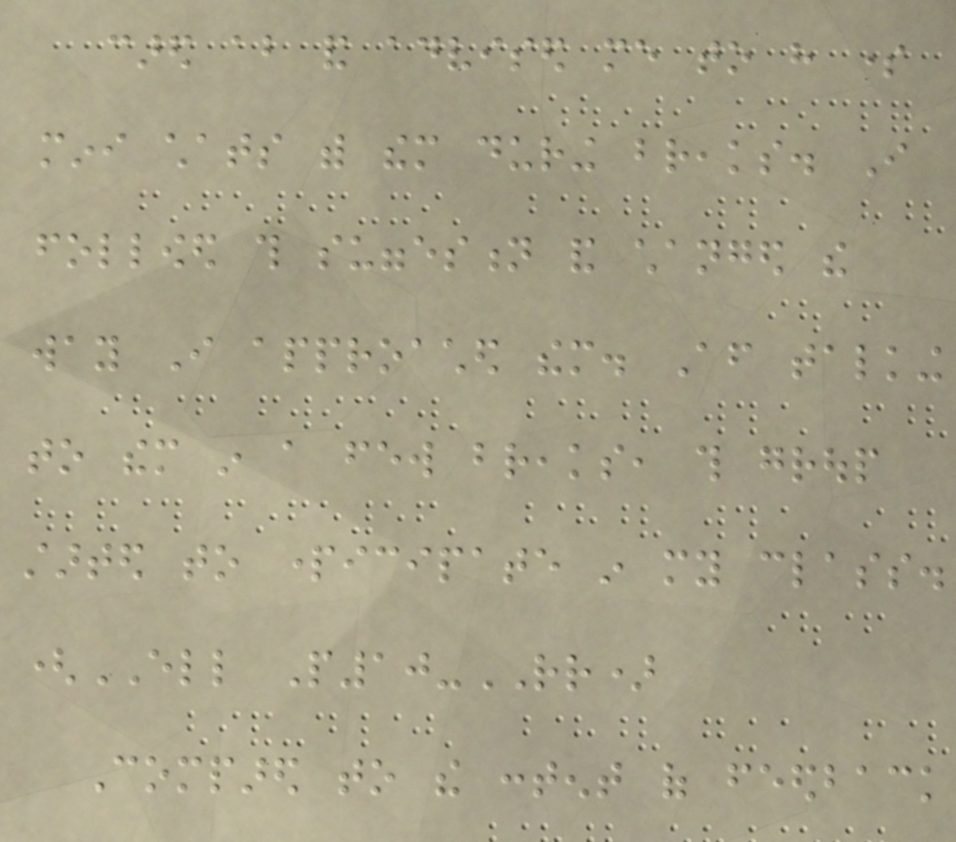cared about and advised me to have some
mini chats with them during breaks. I
followed this suggestion and changed the
way I approached them. After talking
to them in a few breaks, this group
started to participate in my class.
(ELL P10-RR)
Compared to the content of feedback
